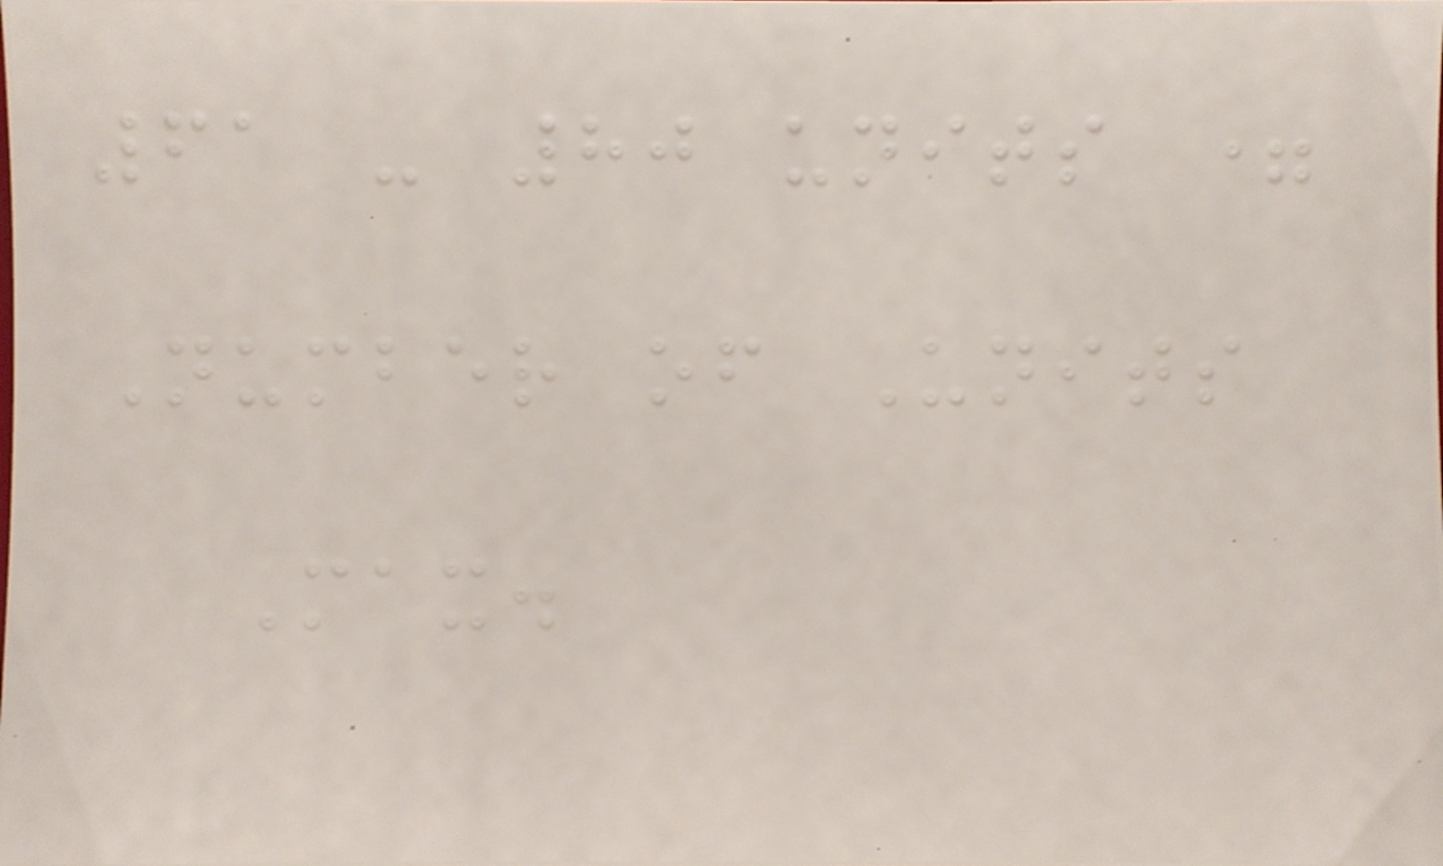61 - 80 units =
Number of Units
Max.
